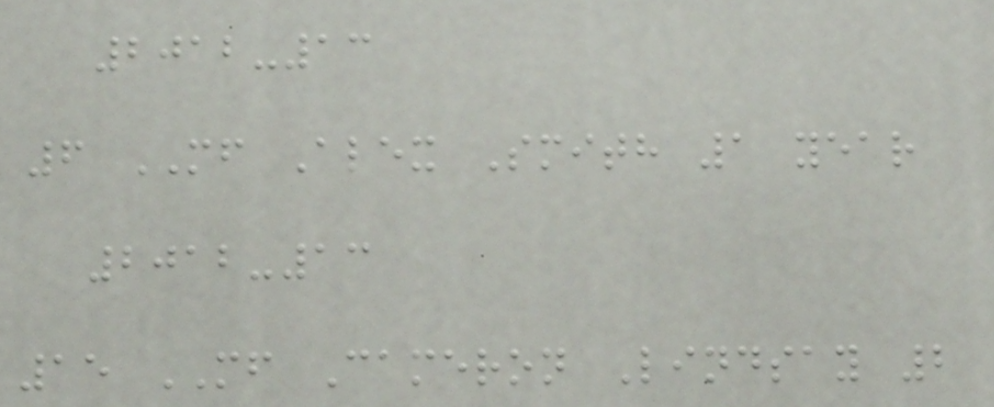2012-13
6 MF Alex Smith 1 year
2012-13
15 MF Cameron Lindsay 2
